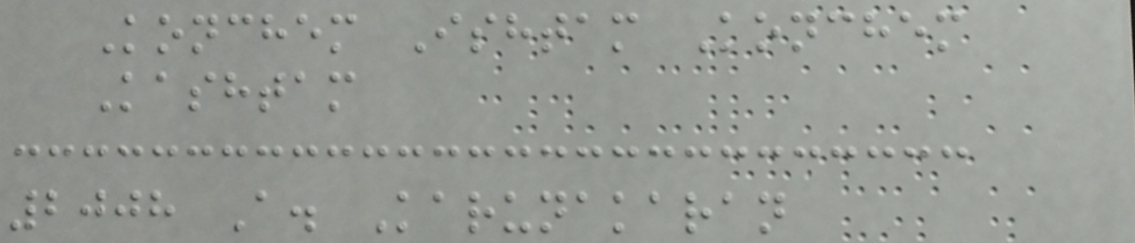Konchem Ishtam Konchem
Kashtam
2008 A. Karunakaran
